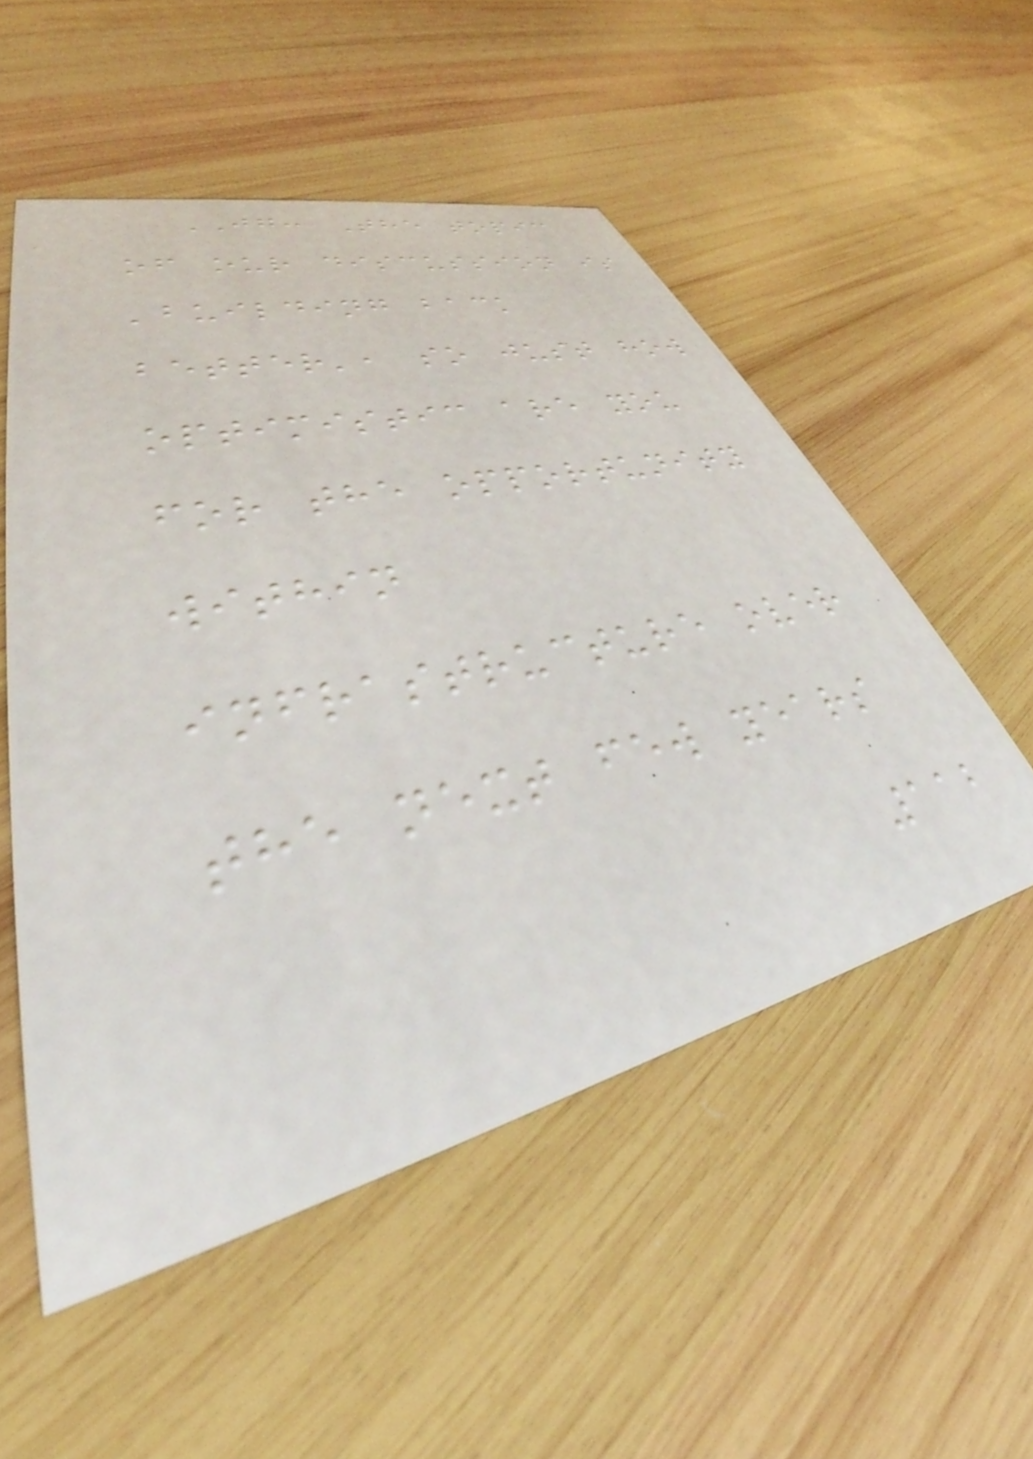JG: The topic
of our discussion is
'building back
better', so just how
optimistic are you
for the opportunity
within
infrastructure over
the next few years
112
